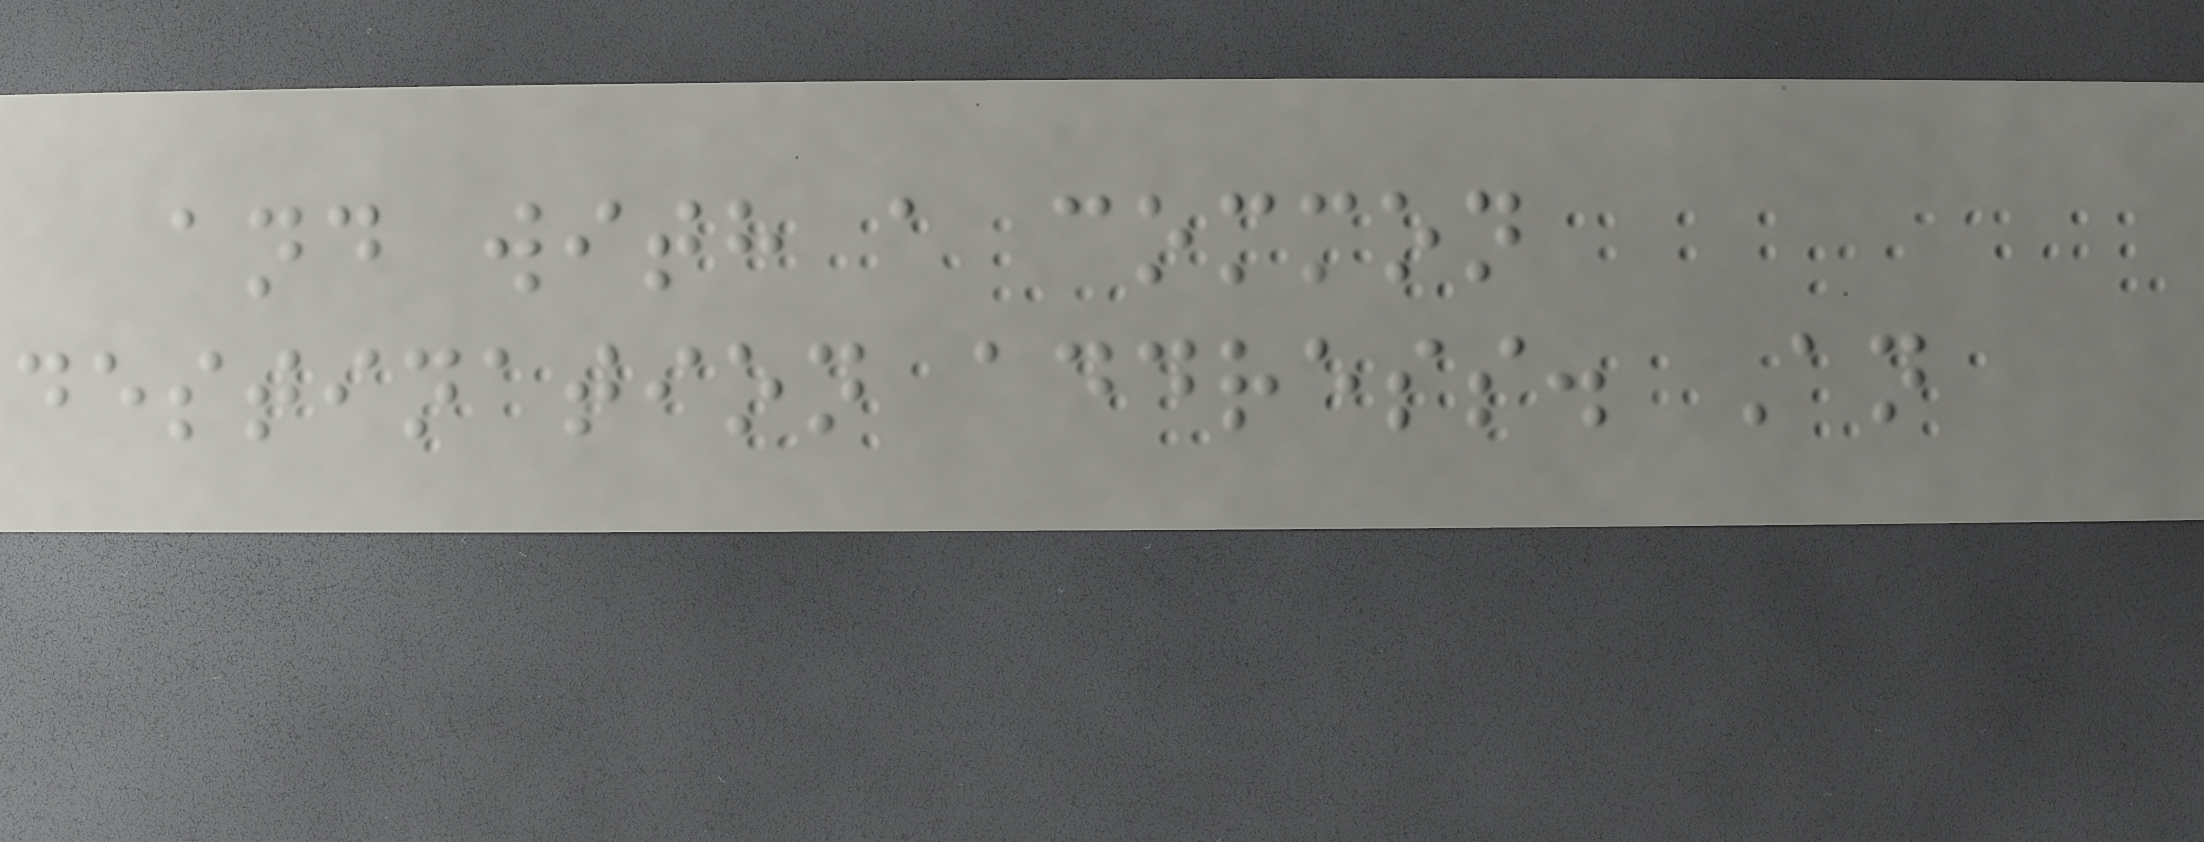and with a common
destination address. An
